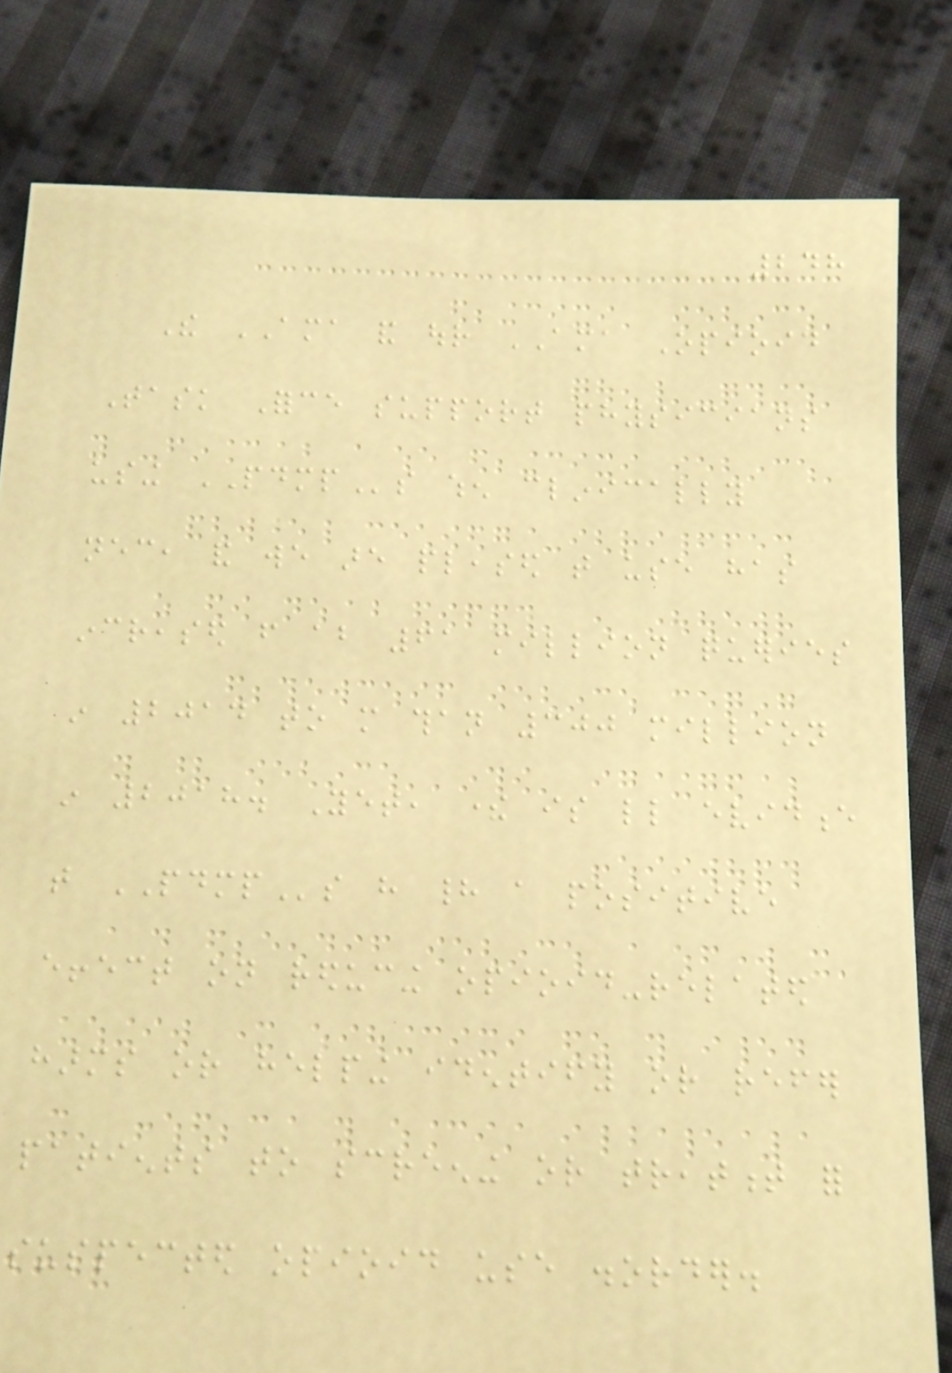248
The AMA and our AMA Opioid
Task Force support physicians
using PDMPs when clinically
necessary, and we are pleased that use has
increased from about 61 million queries
in 2014 to more than 300 million
in 2018. Yet, there is little evidence
that PDMPs have had a positive
effect on reducing opioid-related
harms or helping identify or refer
patients to screening or treatment for
suspected opioid use disorder.
